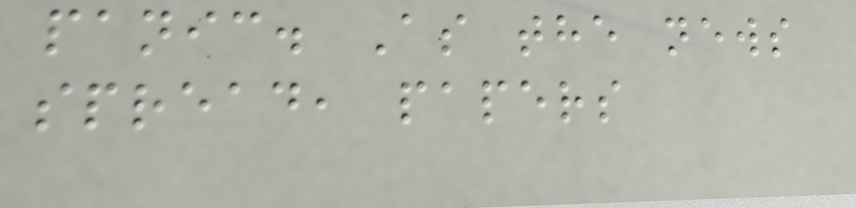panic. As the news
spread, papers
